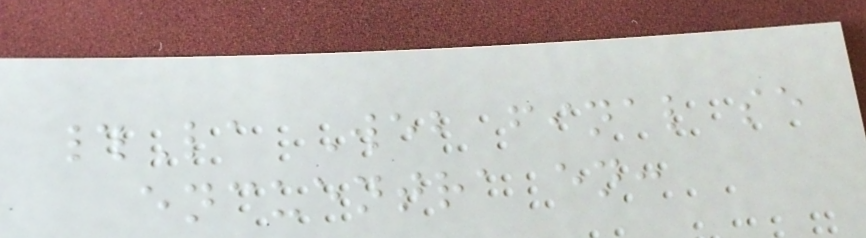#La Web final se
encuentra en:
